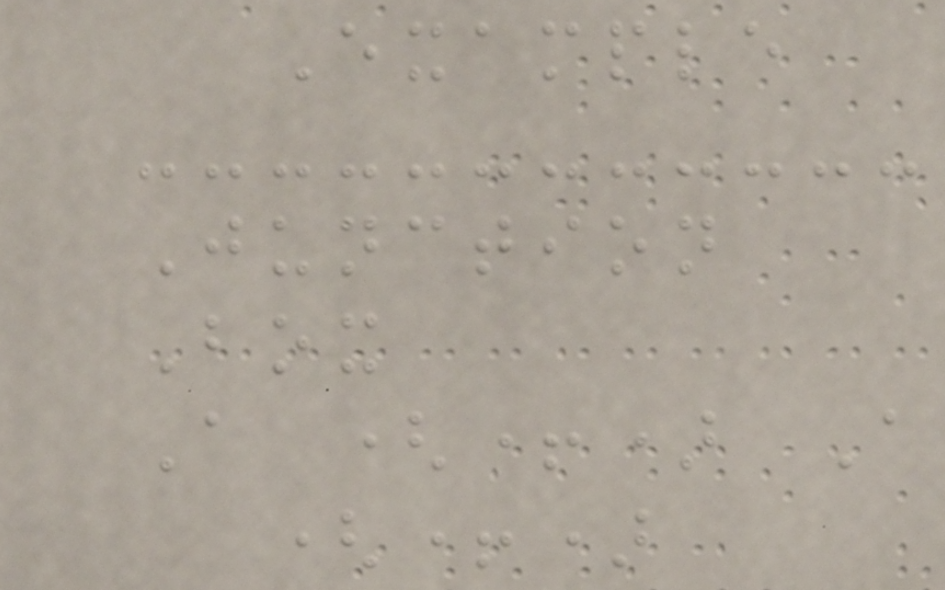Example
Junction
Box
A (+) A
(+)
